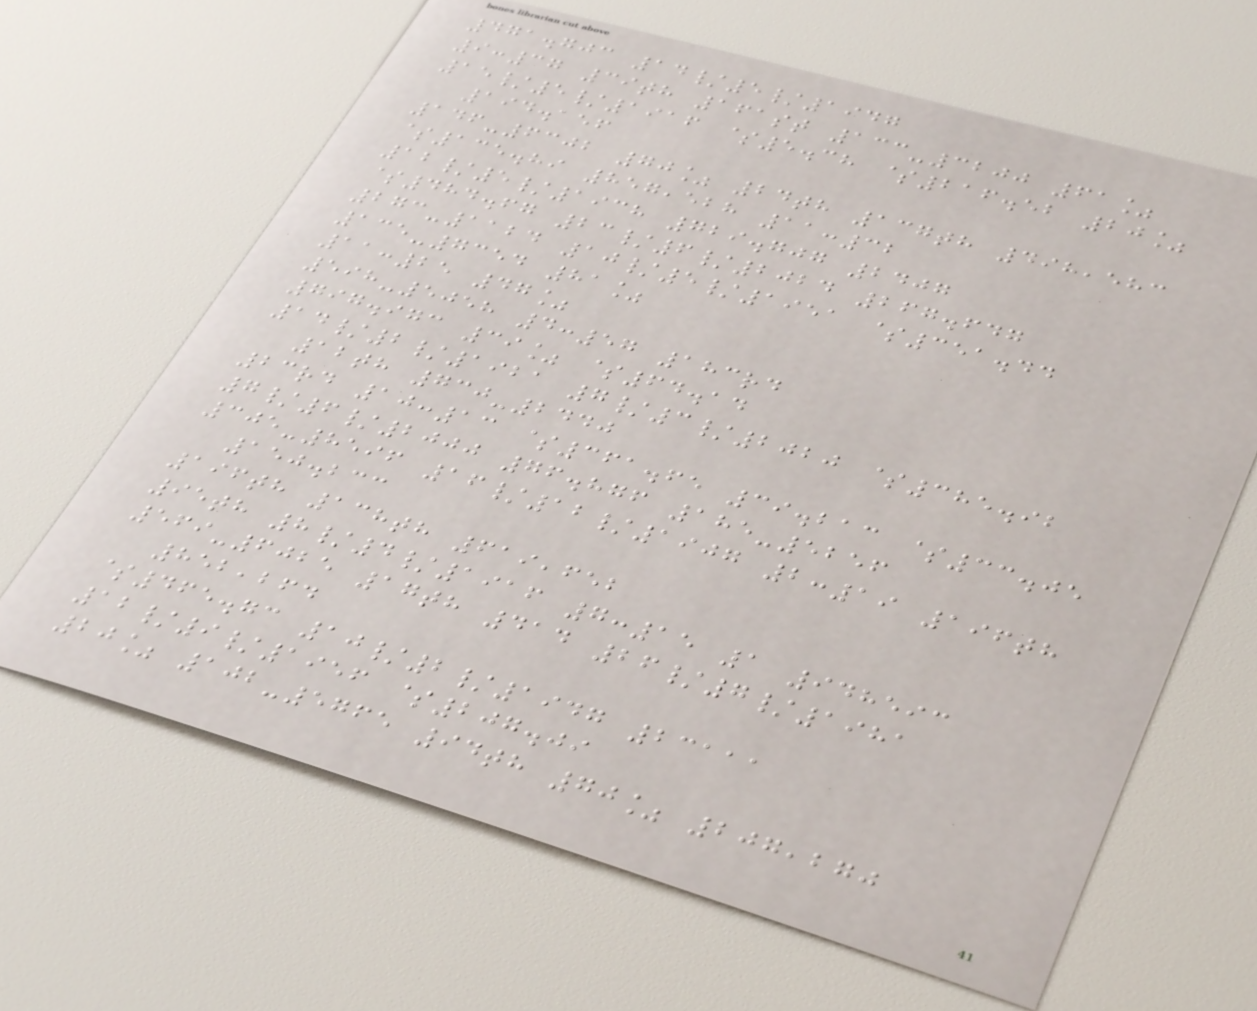471.703 14/5/1947
9:37 39th 161st 133-3200 61%
15/5/1916 $5.38 $216.52 20%
194.156
146-6302 70% 24th 137th 498,583
$135.89 857,528 11:32
12/5/1938 729.707 2407
$484.67 23/6/2024 267.647
273-1124 10/5/1951 $351.44
135-7354 81%
11:25 47%
598-5058 4:57 183rd
797.973 39% $64.14
14/2/1921 7/3/2020 $385.92
12th 730-2440
23rd 10:13 $361.65 39.213 $33.05
7/6/2000 76.876 185-5256
305-8596 16/12/1907 2:19 196th
150.233
196th 138th 619,652
95th 8/4/1916 7:15 1 948593
569-6025 17th 414 26/7/1981
852,264
$465.73 10/2/1947 23111
12/9/1956 $207.09
20% 102-5765 94th 70% 207,270
